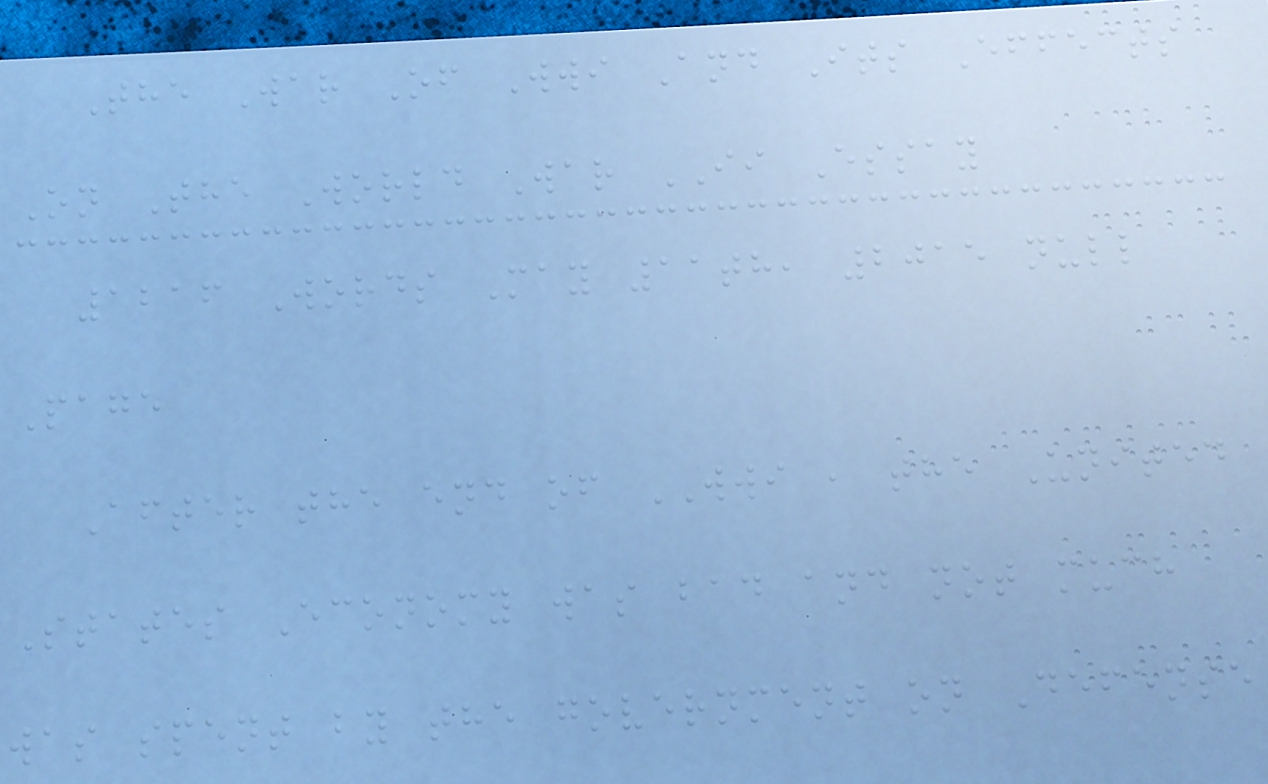The War Of Wwi And Its Effects
On The World War II Essay
1216 Words May 11th, 2015 null
Page
After the end of WWI , the United
States Economy was bad and not much
was spent by the government on Defense
